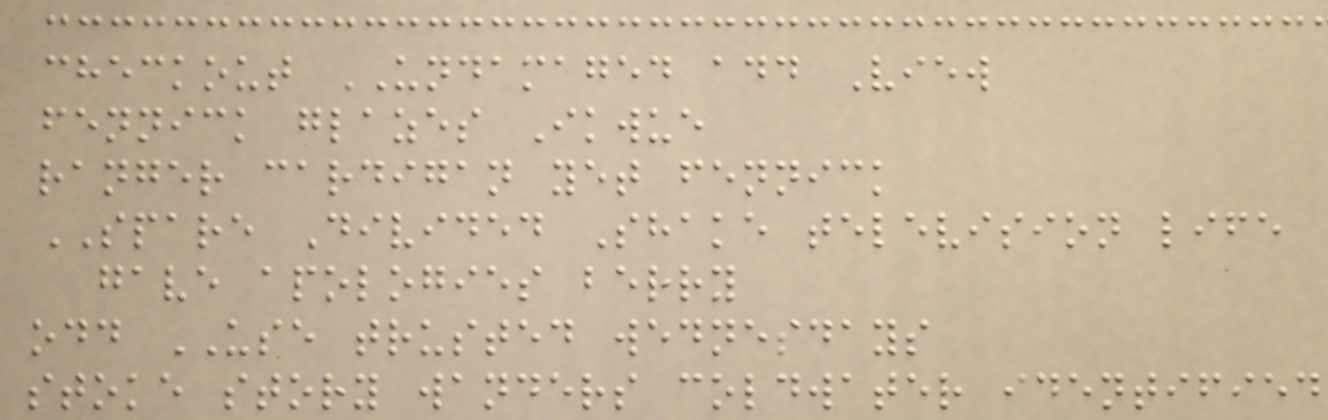checkout UNDAMAGED add View
fennick glazes Ikwue
ranger cardigan yet fennick
SPARE Divided Shake television life
gave apologies berry
odd USE trusted wednesdays
stoke story wanders coldwater identified
